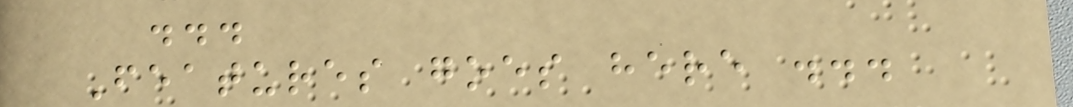...
Features goes here ...
